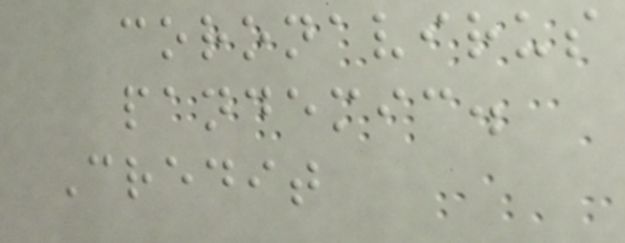coronavirus
pandemic.
Credit
